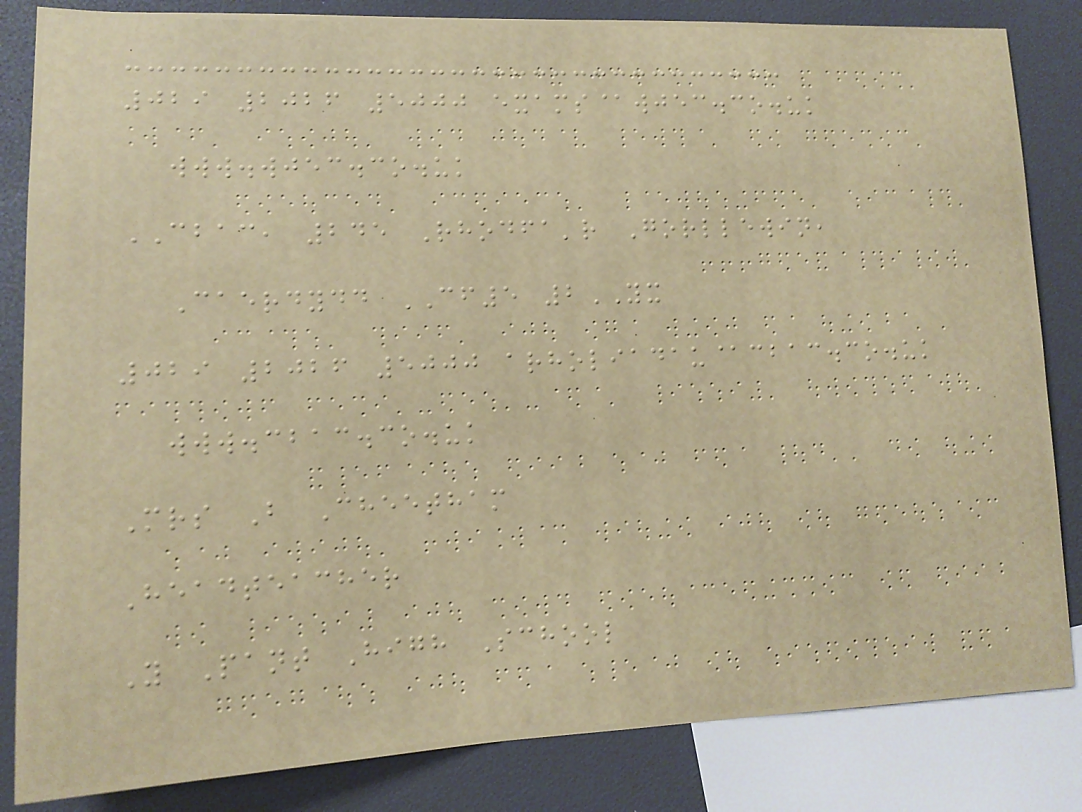029 2026 5000 exams@wjec.co.uk
www.wjec.co.uk
CBAC, 245 Rhodfa'r Gorllewin,
Caerdydd CF5 2YX
029 2026 5000 arholiadau@cbac.co.uk
www.cbac.co.uk
Mrs B Cheetham
Headteacher
Y Pant High School
